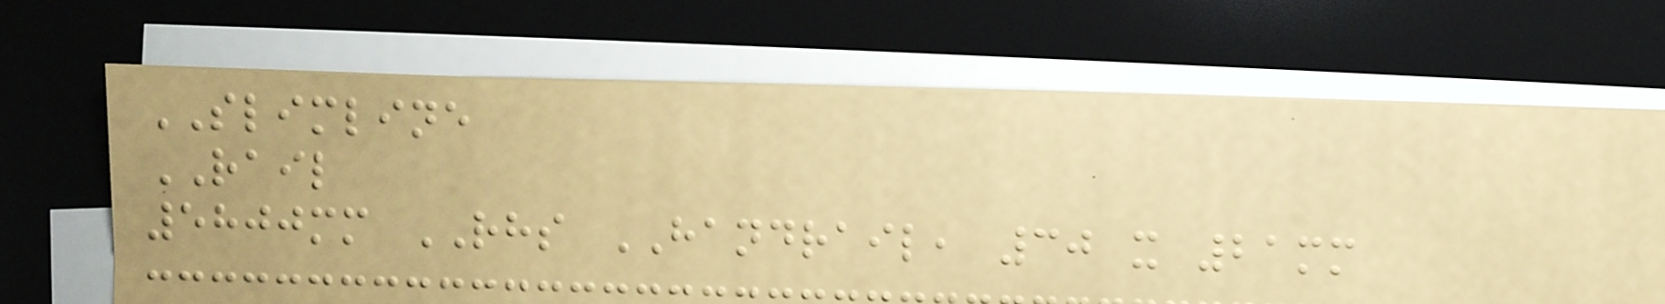SLIMLINE
RAIL
5800mm RHS HANDRAIL, 30 x 21mm
